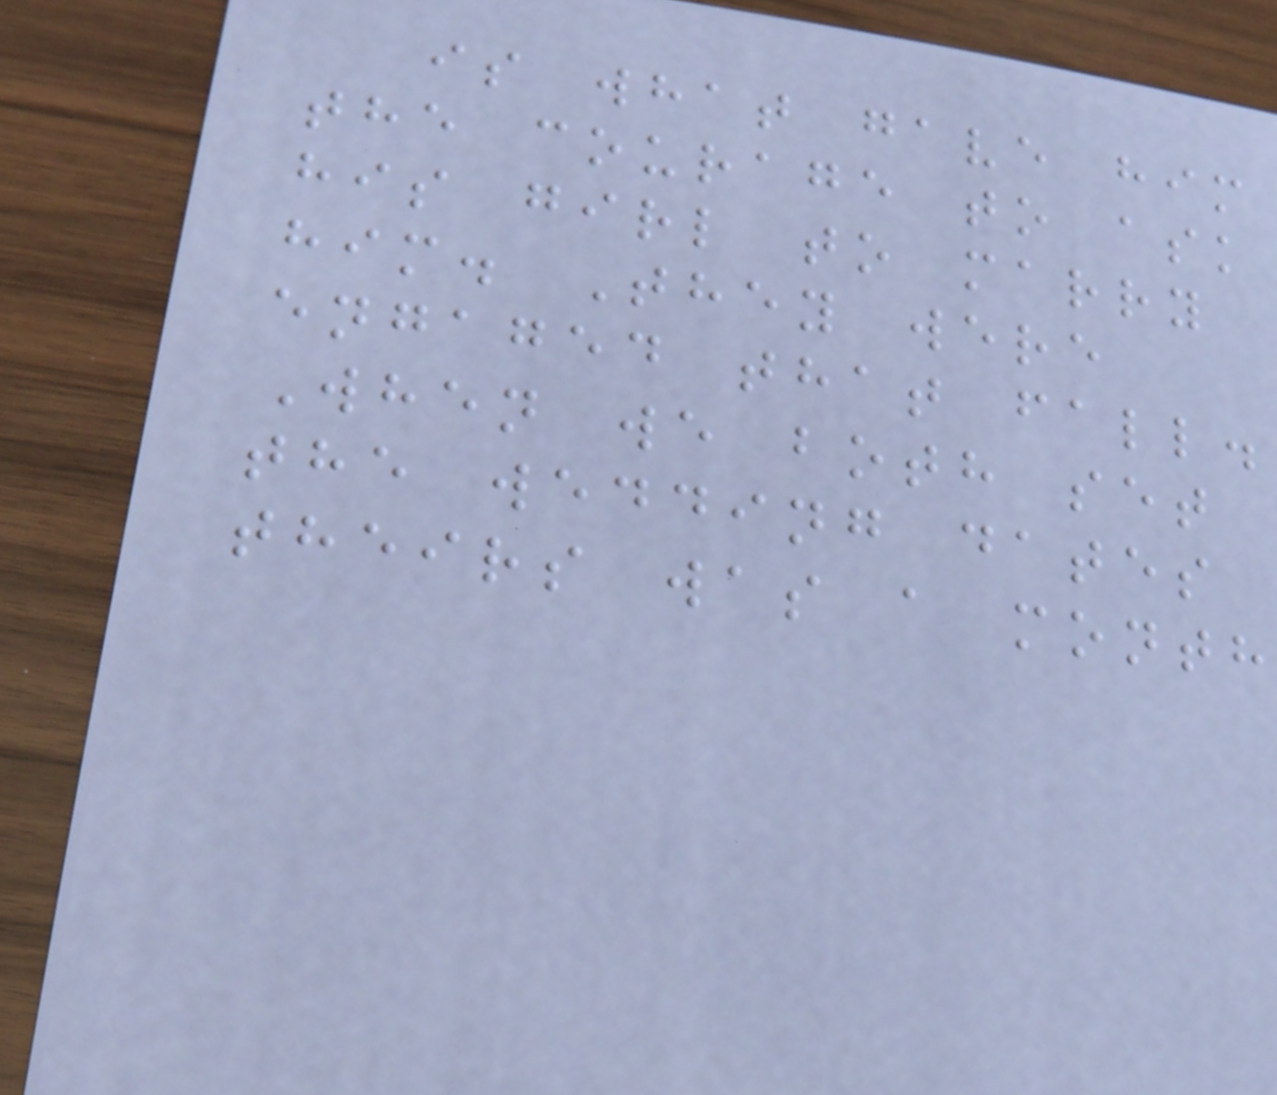is what gave him
the courage to ask
his girl to marry
him. They were
engaged that fall.
When we both set
the wedding dates
theirs was a month
